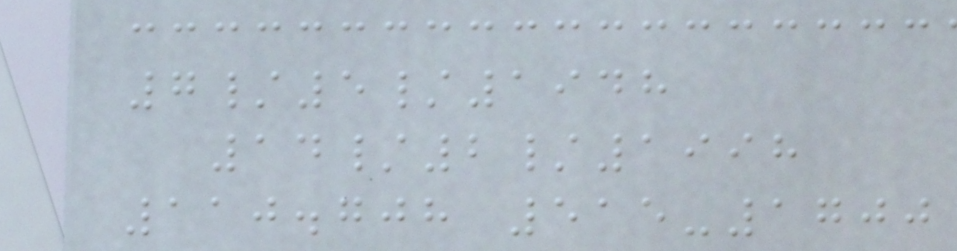7/5/1948
14/2/1998
110.708 515-1700
